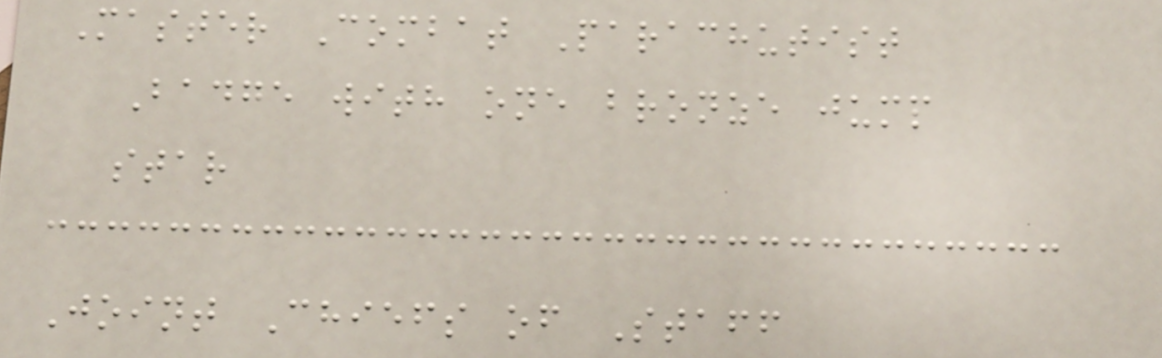Master Combat Parachutist
Badge with one bronze jump
star
Joint Chiefs of Staff
